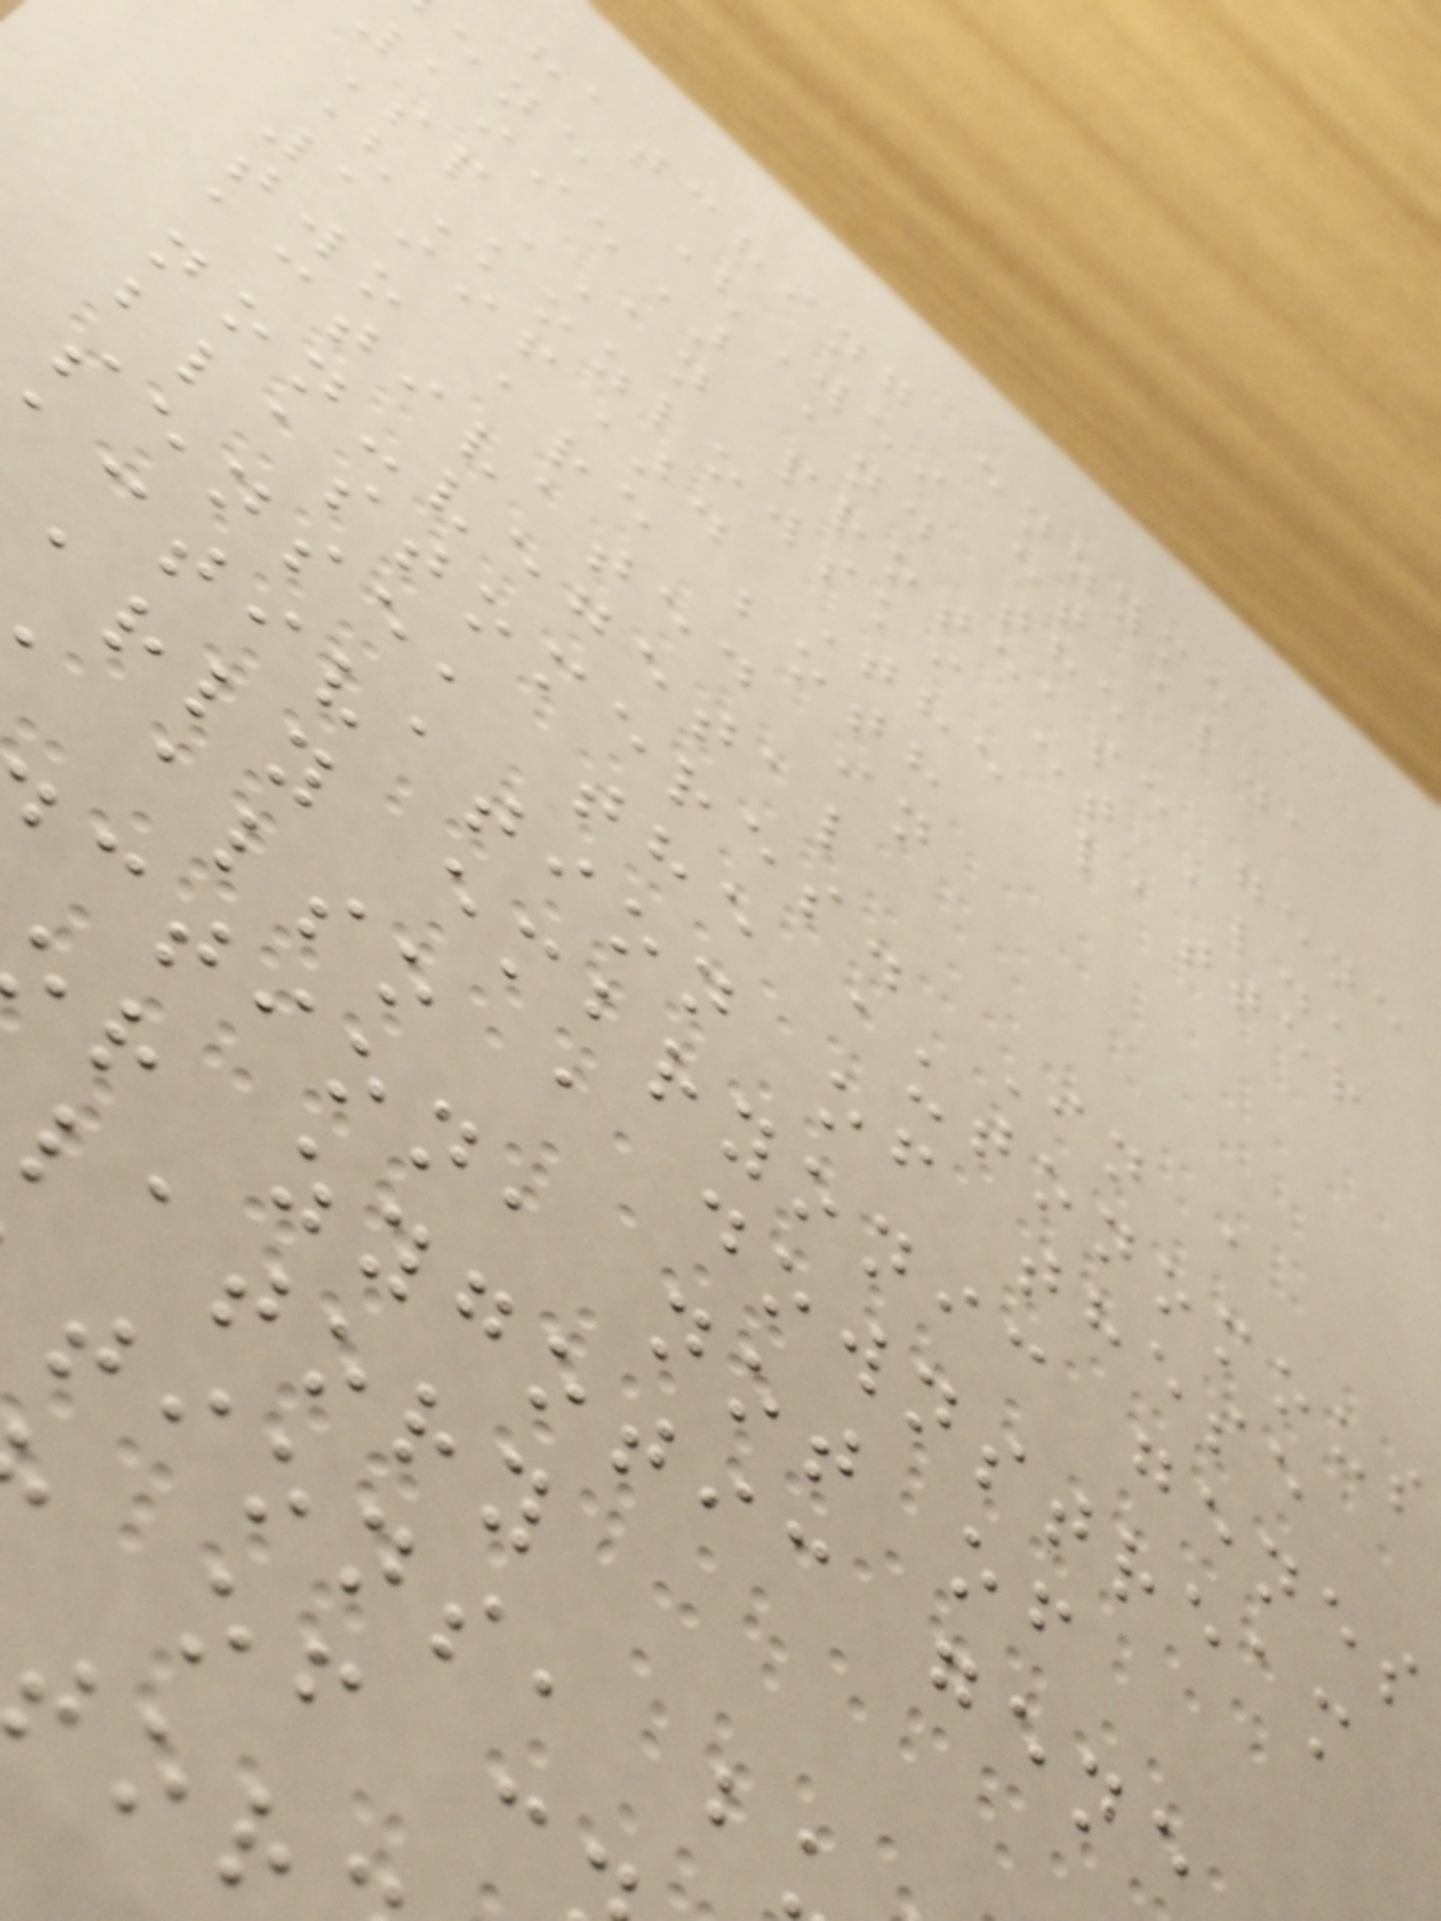hatching enzyme
ene (Wei et al.,
1995) and the
SpAN protease gene
(Kozlowski et al.,
1996). The latter
two are both
activated in
non-vegetal
blastomeres. In a
sense, the autonomous
ctivation of these
arly embryonic genes
also a downstream
ction, not of
r zygotic gene
latory
tions, b
